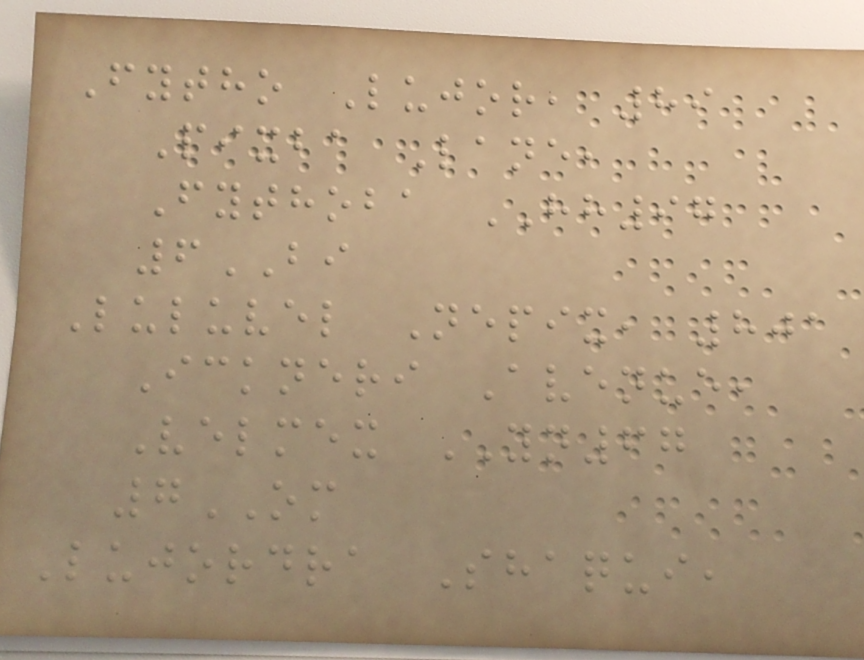Fytho Lujor, 89
Pixba Lane,
Fythoba HH97
6BI
Luluvel Nepix, 801
Ickneri Avenue,
Velmex YN67
7OM
Lujordra Shaqui,
